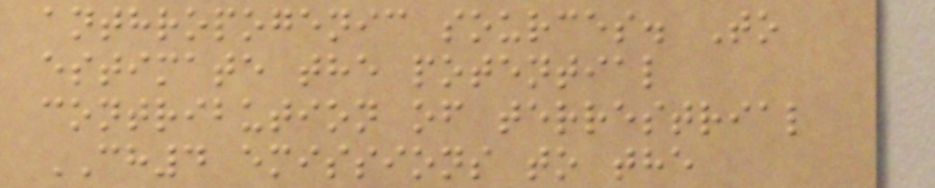anthropogenic sources. To
estimate the potential
contribution of terrestrial
CH4 emissions to the
